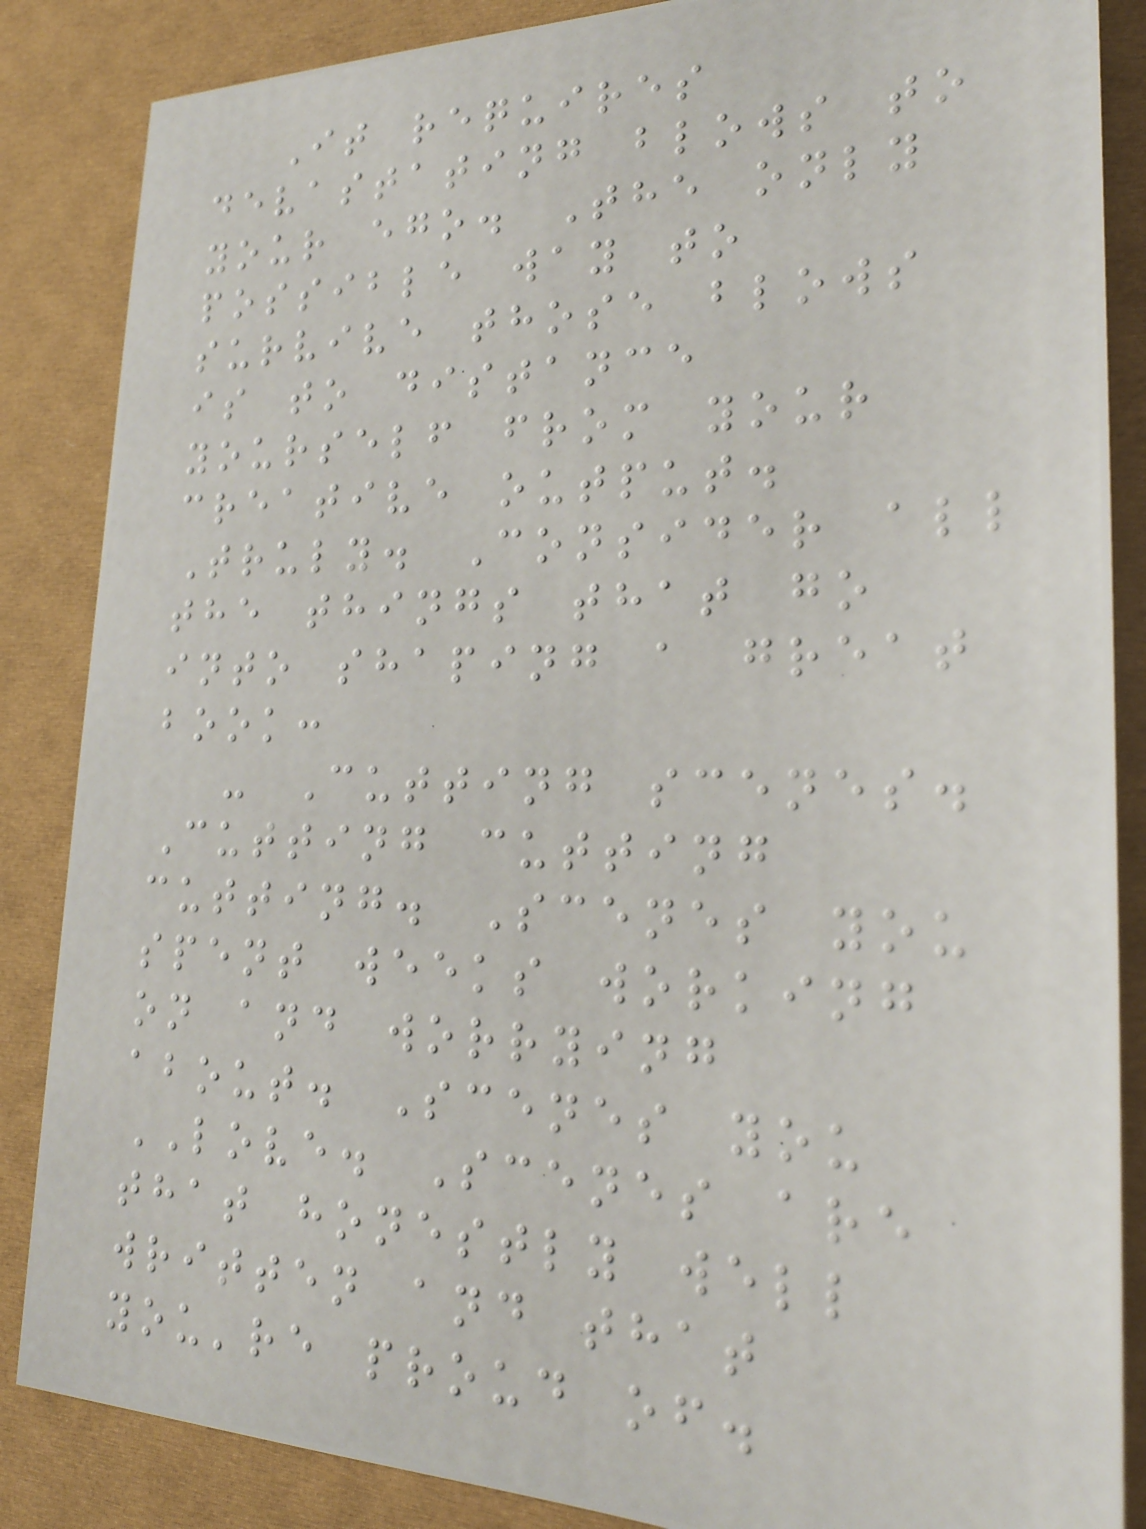It requires
devastating blows to
your ego. The only
possible way to
survive those blows
is to distance
yourself from your
creative output.
Truly. Consider all
the things that go
into shaping a great
book:
- Cutting scenes.
Cutting cutting
cutting. Scenes you
spent weeks working
on and worrying
about. Scenes you
LOVE. Scenes are
that honestly well
written and that
you're proud of.
